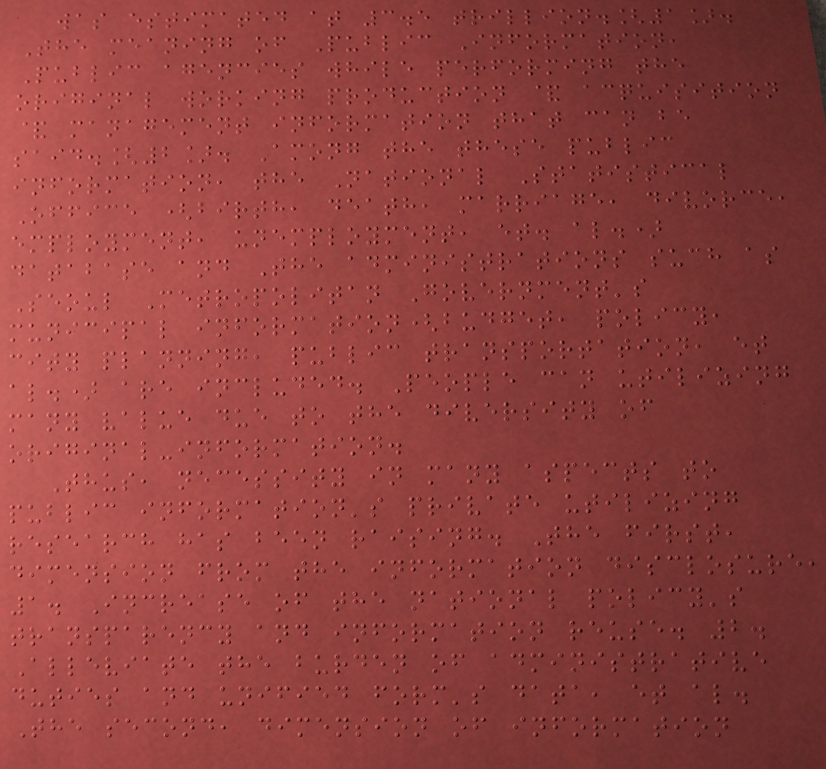was estimated at 3.5 trillion.[1].
The meaning of Public Information,
Public agencies while performing the
original working production & acquisition
& management information that can be
said.[2]. Among the these public
information, the National Statistical
Office (birth, death, marriage, divorce,
employment, unemployment, et. al.)
database and The administrations such as
Seoul Metropolitan Government's
municipal information(budget, policy,
city planning, public transportation, et
al.) are included. People can utilizing
many value due to the diversity of
original-information.
Thus, necessity in many aspects to
public information's private utilizing
research has been raising. The first,
dimension from the information disclosure,
1. Increase of the national policy's
transparency and information reuse. 2.
Alleviate the burden of administrative
duties and unified form's data, et al.
The second, dimension of information
